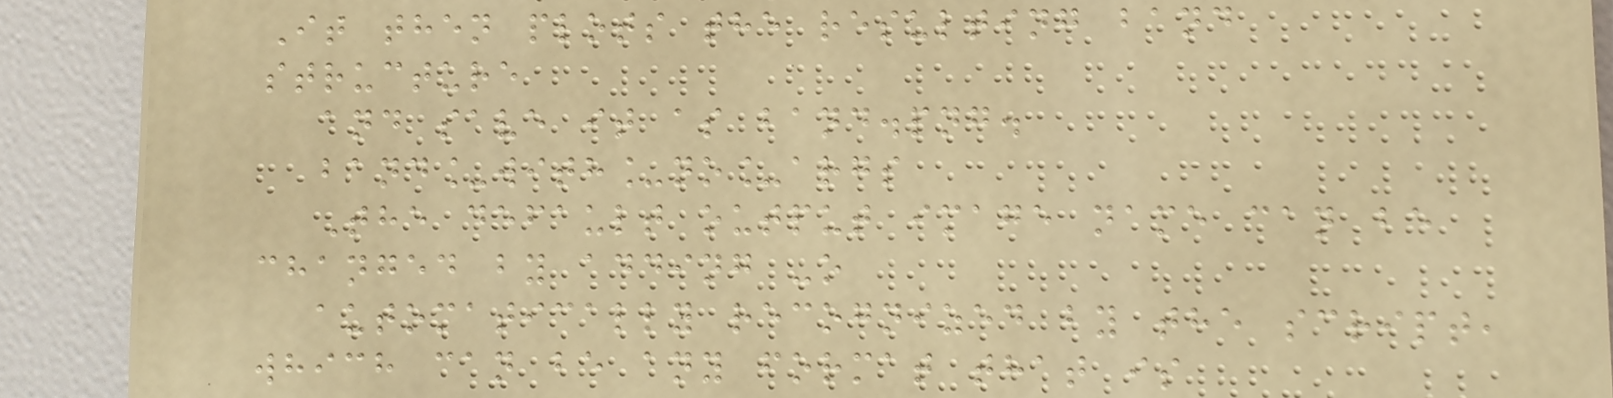It then plots the resulting band
structure
and save it as band.png.
band_with_no_args
The default output image name can be
changed by adding -o
automatically recognized by the script,
which can be any format that is
